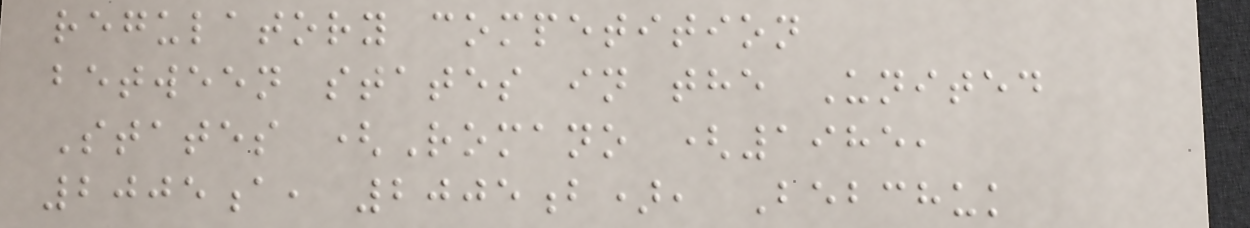regulatory competition
between states in the United
States (Romano (1985,
2005a, 2005b), Bebchuk
